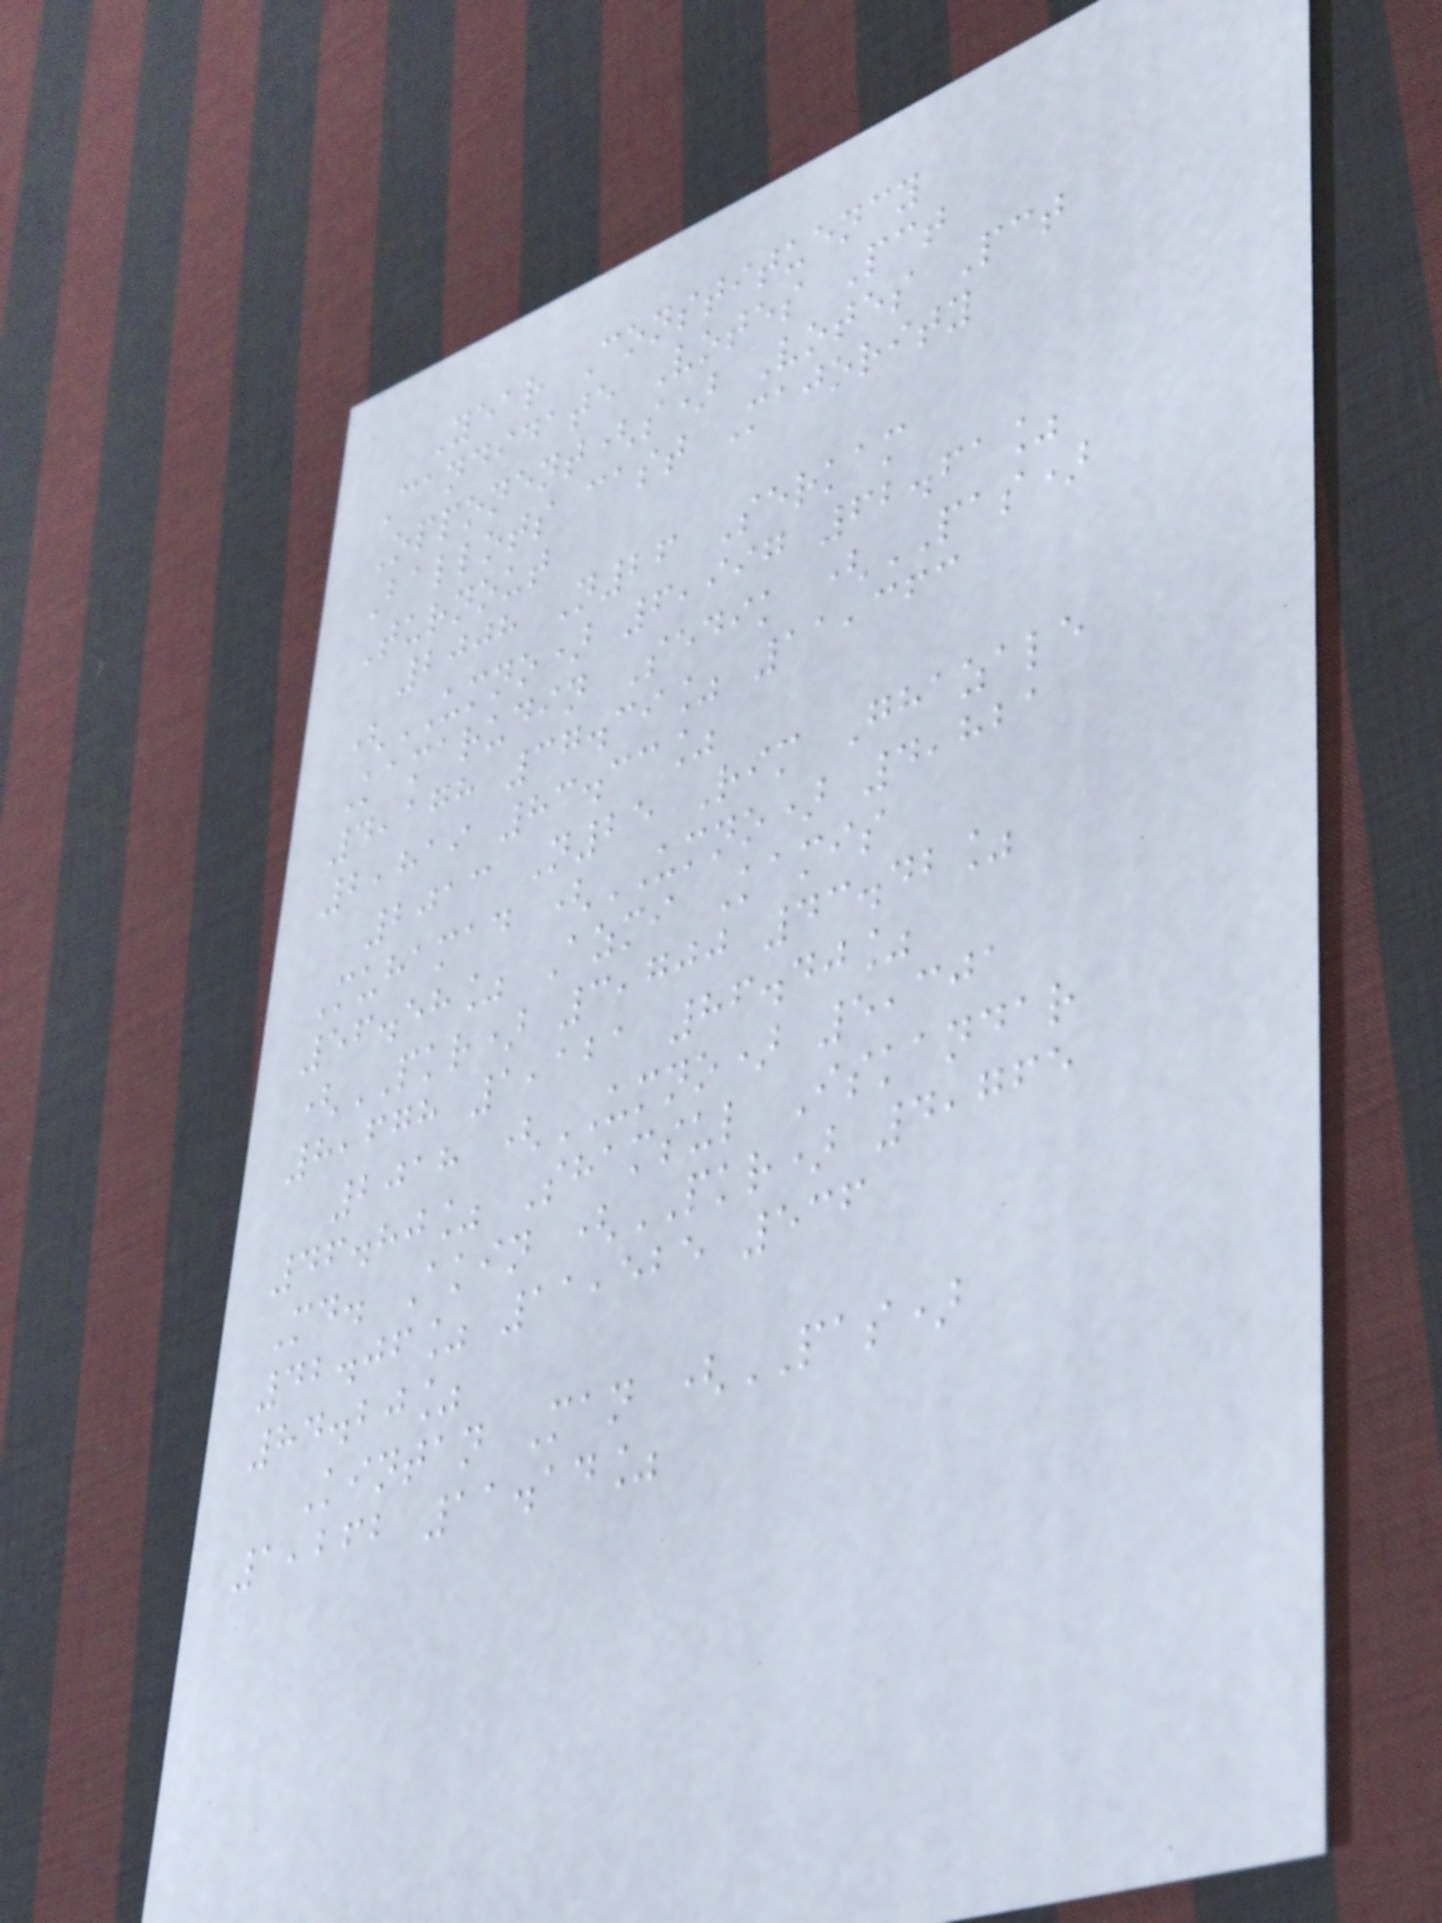Year Constituency
Candidate Votes Pct
Opponent(s) Votes Pct
Ballots cast Majority
Turnout
2008 N26 Serkam
(UMNO) 6,997 62.61%
Kamarudin Sedik (PAS)
4,178 37.39% 11,363
2,819 83.33%
2013 N25 Rim Ghazale
Muhamad (UMNO) 4,821
56.58% Azmi Kamis
(PKR) 3,700 43.42%
8,678 1,121 86.40%
2018 (UMNO) 5,301
46.80% Shamsul Iskandar
Md. Akin (PKR) 4,765
42.06% 11,525 536
84.20%
Kintan Man (PAS)
1,262 11.14%
